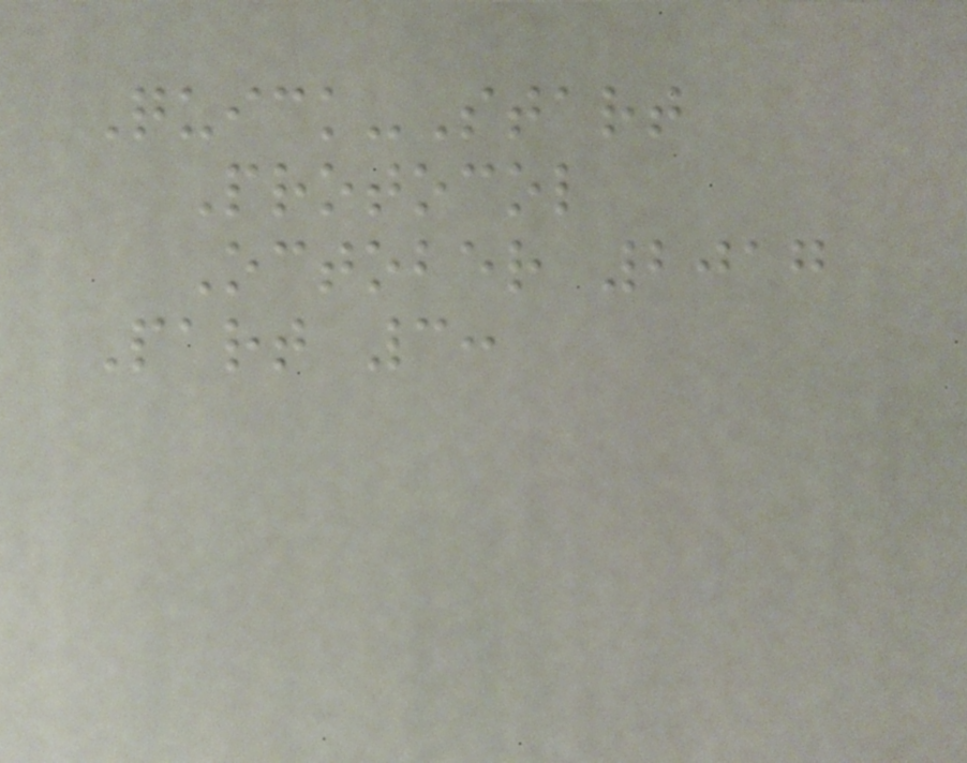Quick-Start
Protocol
October 2017
Part 3:
